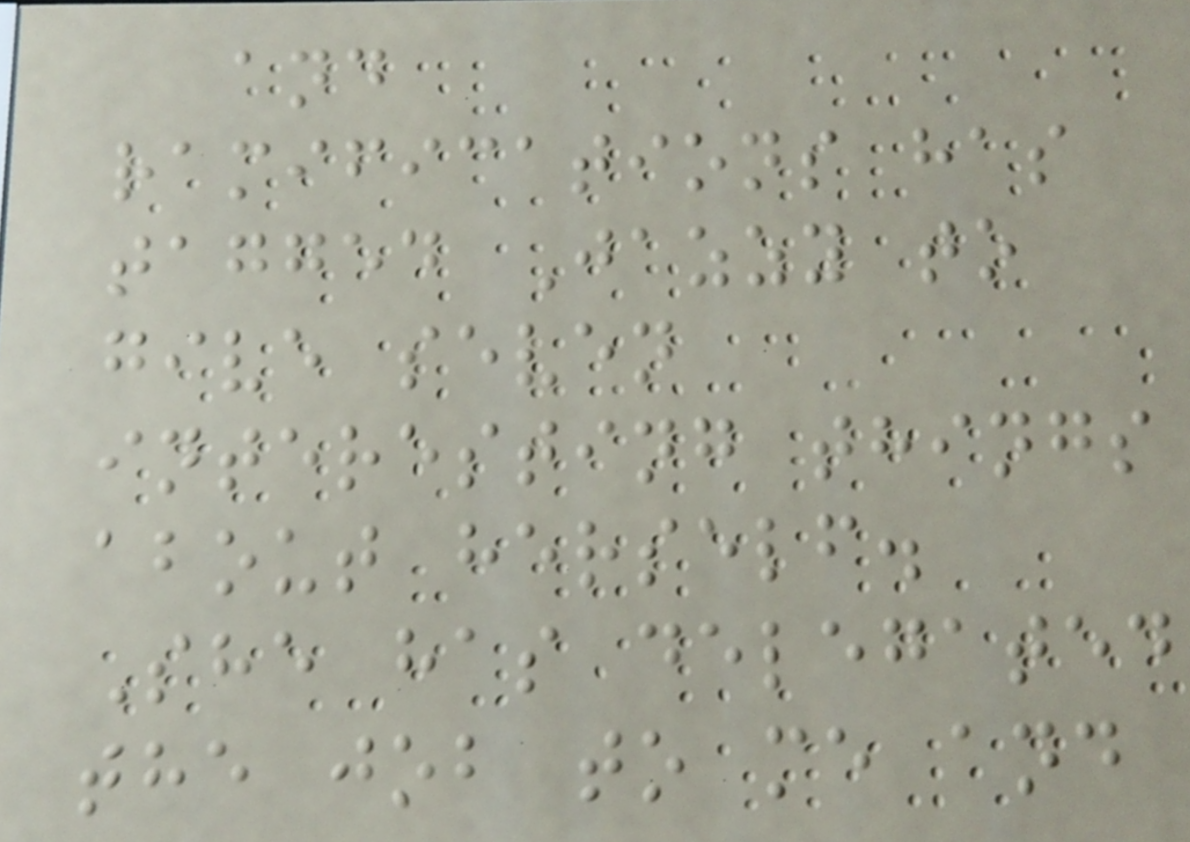and
ramifications has
tagged Jazzy to
give seven
interesting things
about herself.
She has delegated
the job to me and
